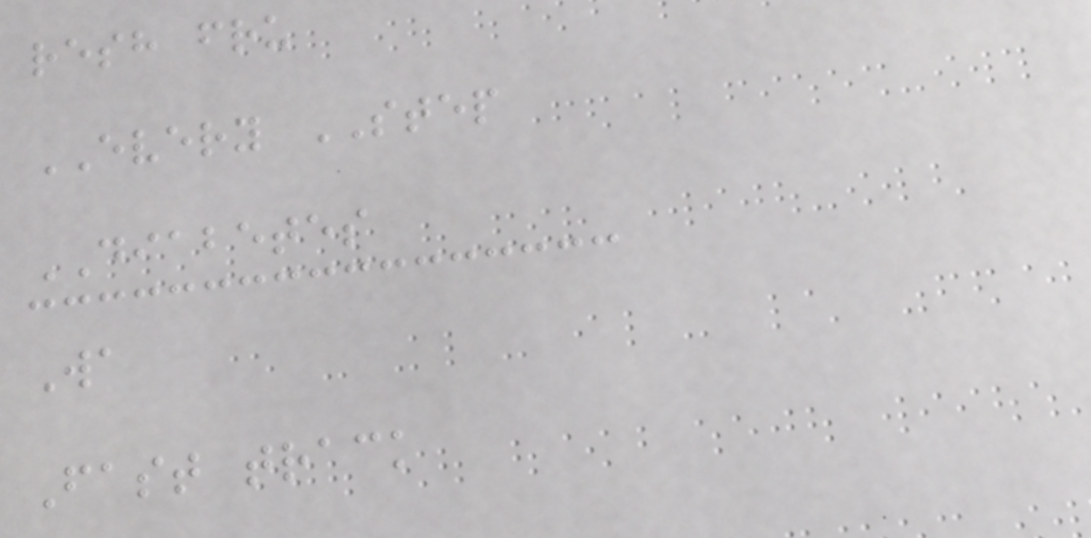resh fru
EVERY STEP
DIABETES
Wa
Fast track
